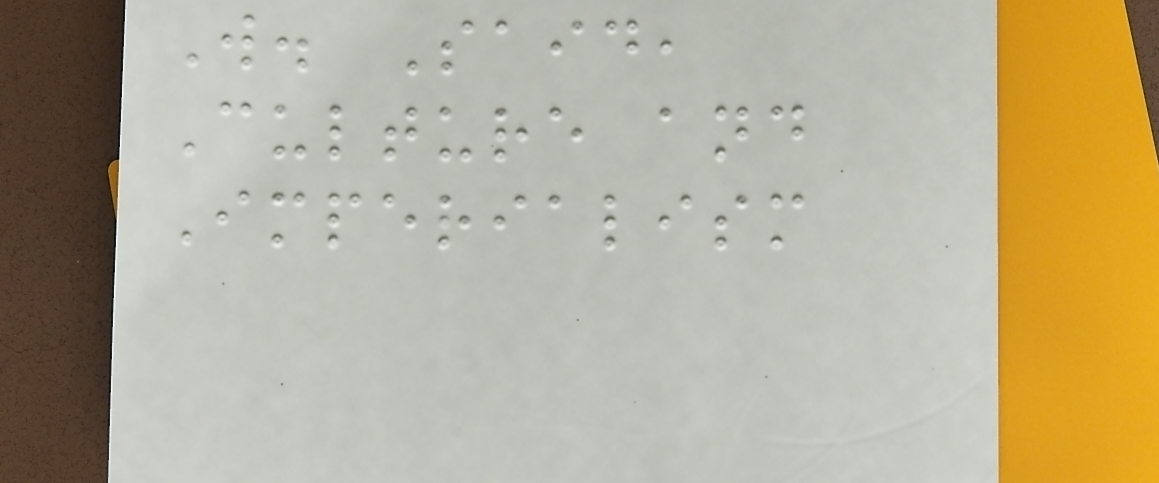W. Said,
Culture and
Imperialism
